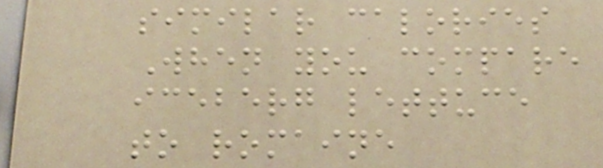similar calories
When you compare
iceberg lettuce
to romaine
